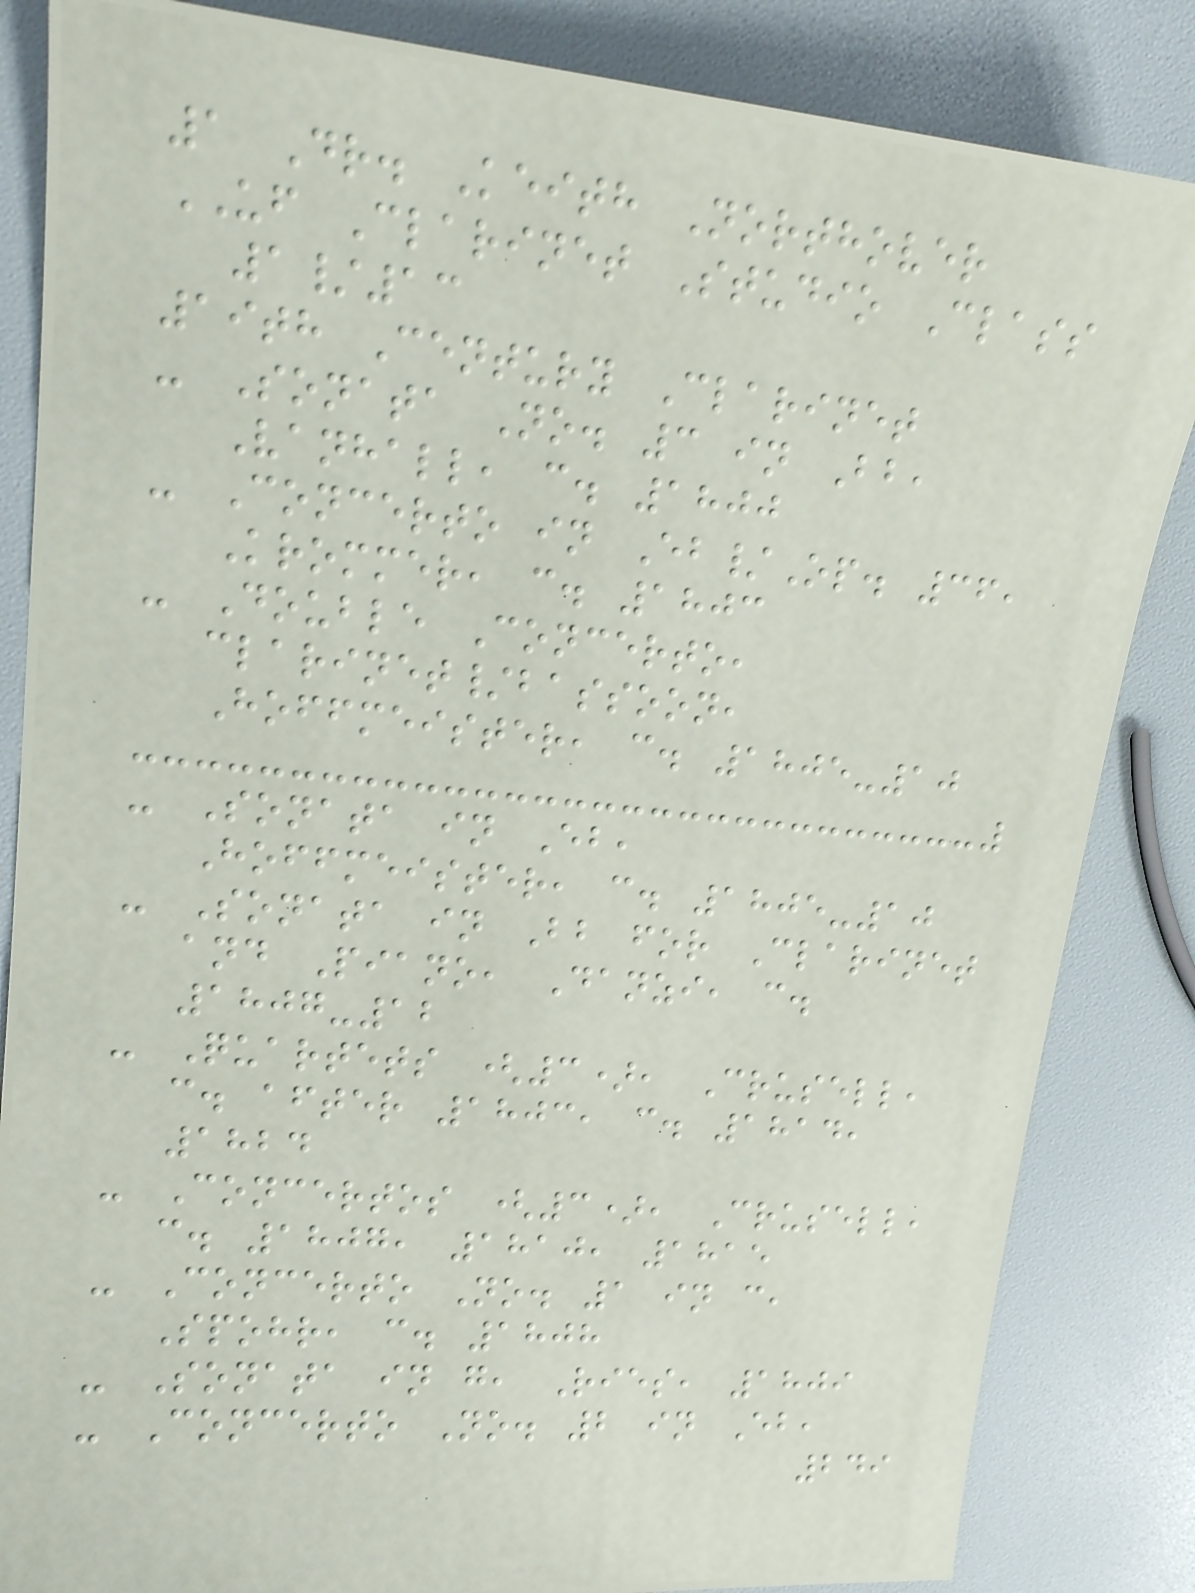1 Dr. Keith Northover
UF Clarinet Studio Class
1/13
19th Century Clarinet
- Sonata No. 3 in Bb,
Vanhall, c. 1800
- Concerto in Eb/Op. 36,
Krommer, c. 1803
- Double Concerto,
clarinet/bassoon,
Hoffmeister, c. 1805-10
- Sonata in Eb,
Hoffmeister, c. 1805-10
- Sonata in Bb for Clarinet
and Piano, Danzi, c.
1807-12
- Quartets (3), Crusell,
c. after 1803, c. 1814,
1824
- Concertos (3), Crusell,
c. 1807, 1810, 1815
- Concerto No. 1 in c,
Spohr, c. 1808
- Sonata in g, Ries, 1809
- Concerto No. 2 in Eb,
249
